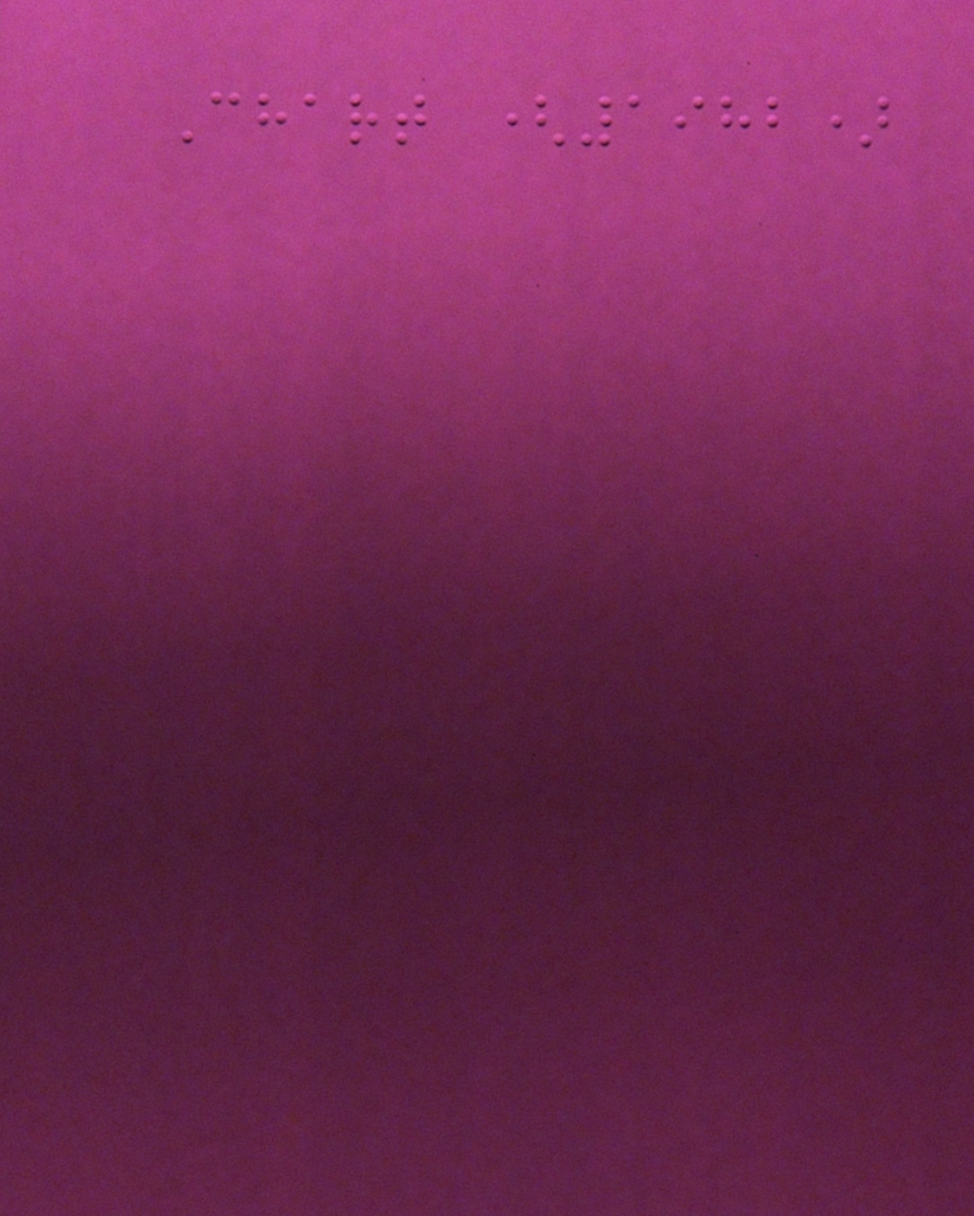Chart (1982)
